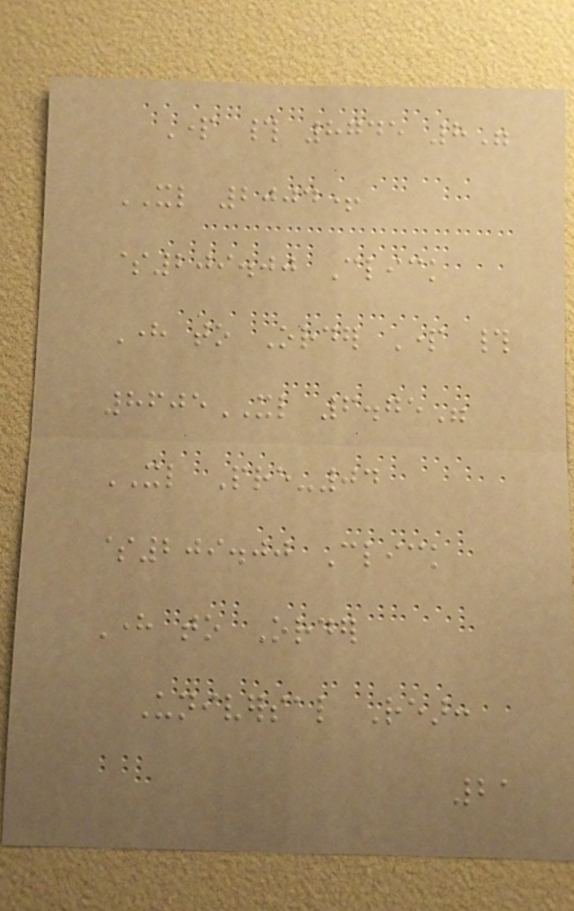Part # 8745 8"
XL 2004+
$209.00 Click
Here to Order Part #
8605XL 6.75"
XL Pre-04
$209.00 Click
Here to Order
Universal Rear:
21
